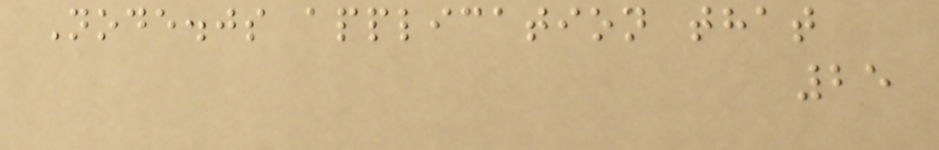Node.js application that
25
